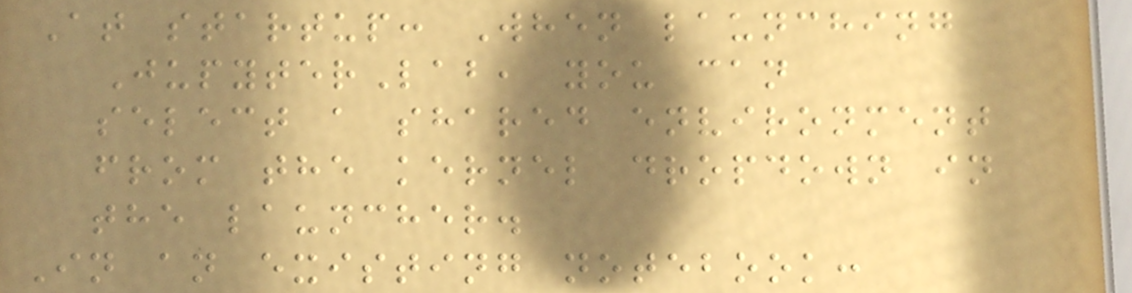At startup: When launching
JupyterLab, you can
select a shared environment
from the kernel dropdown in
the launcher.
In an existing notebook:
